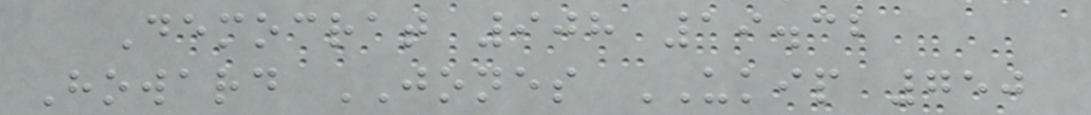Democrat 908 19.32
Howard JONES UKIP 750
